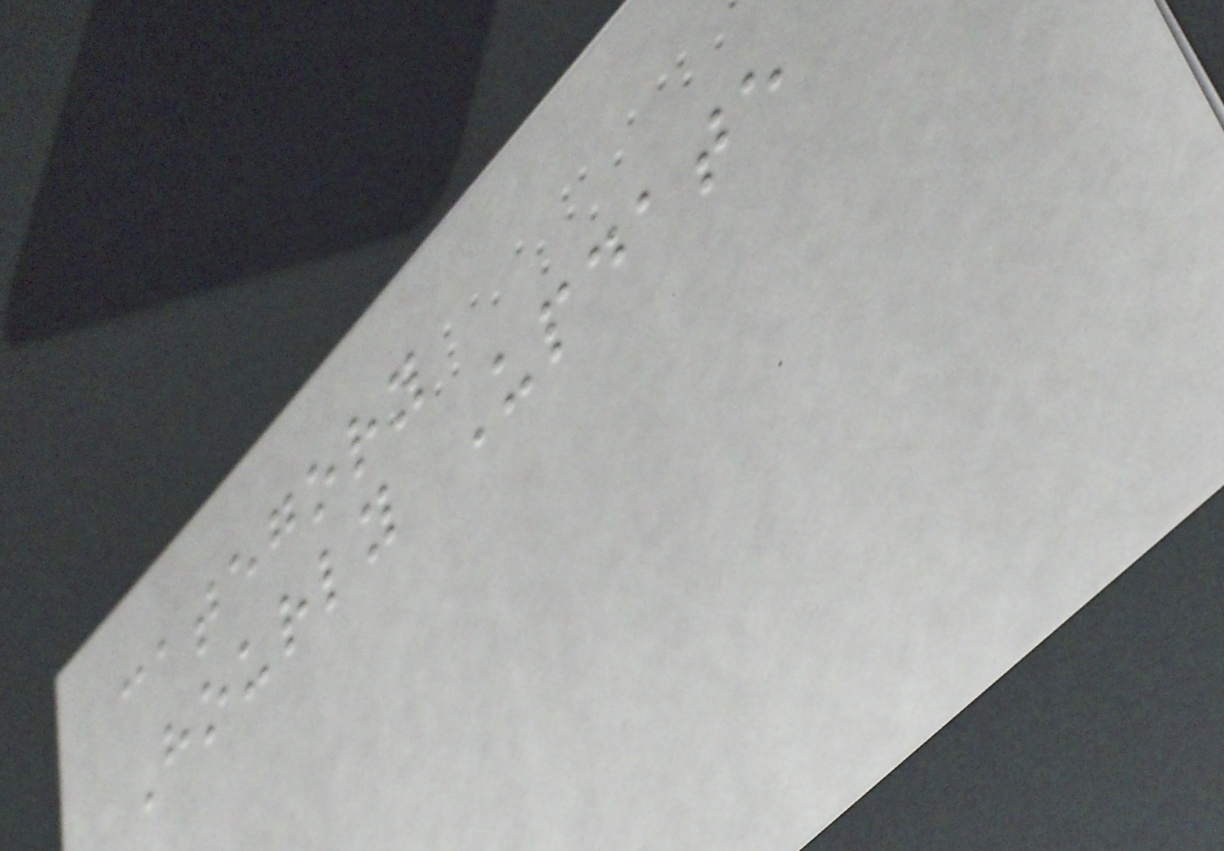category
Hourly Update
